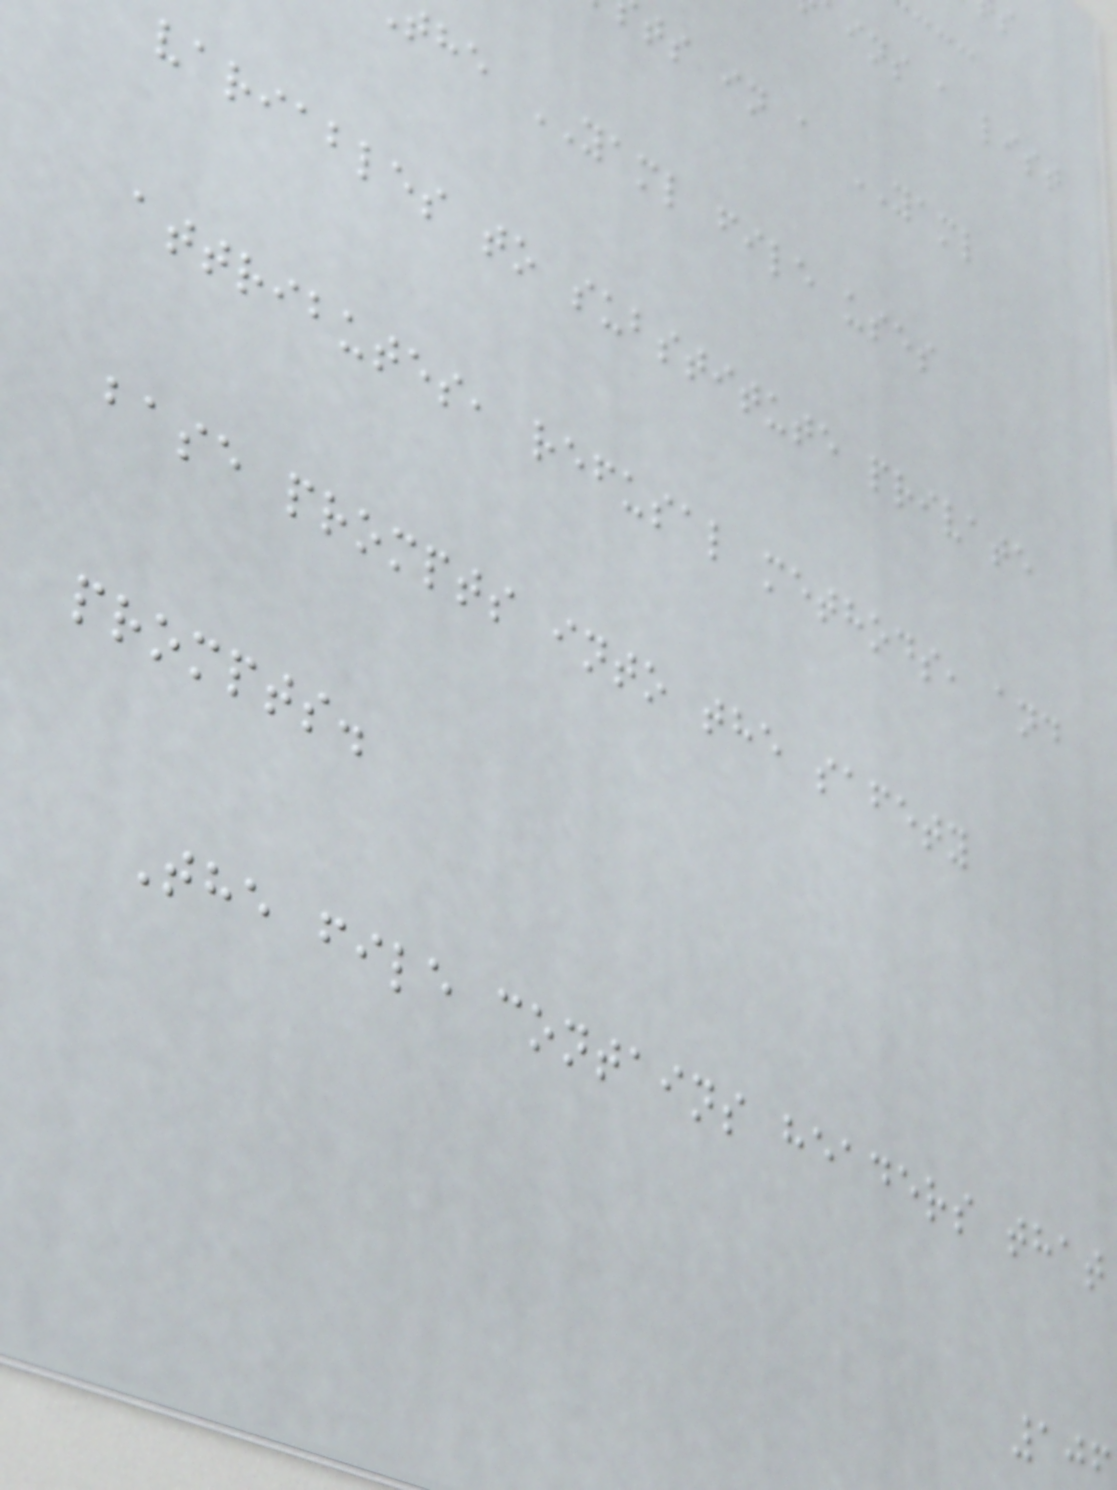ins a list
ts in a YAML
the YAML file uses
variables to substitute private
attributes, refusal methods, and
base prompts into the safety
prompts.
The file contains headers that
